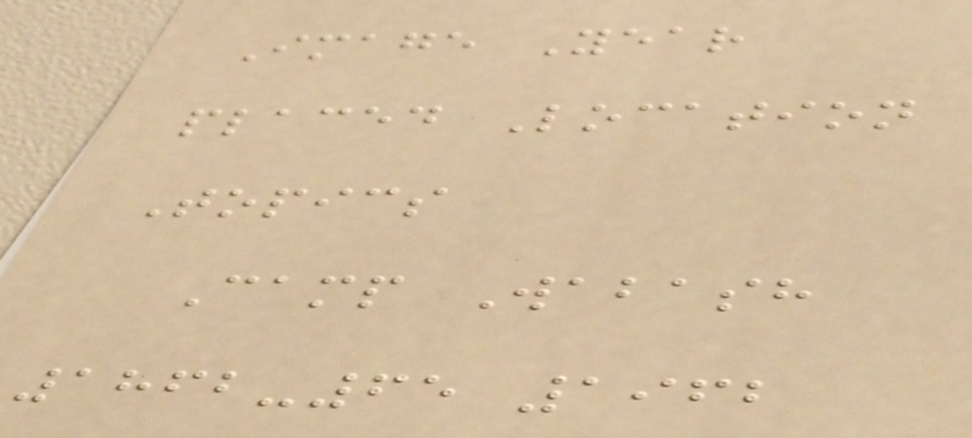Image Year
placed Location
Topics
Camp Wabash
1862-65 1962
